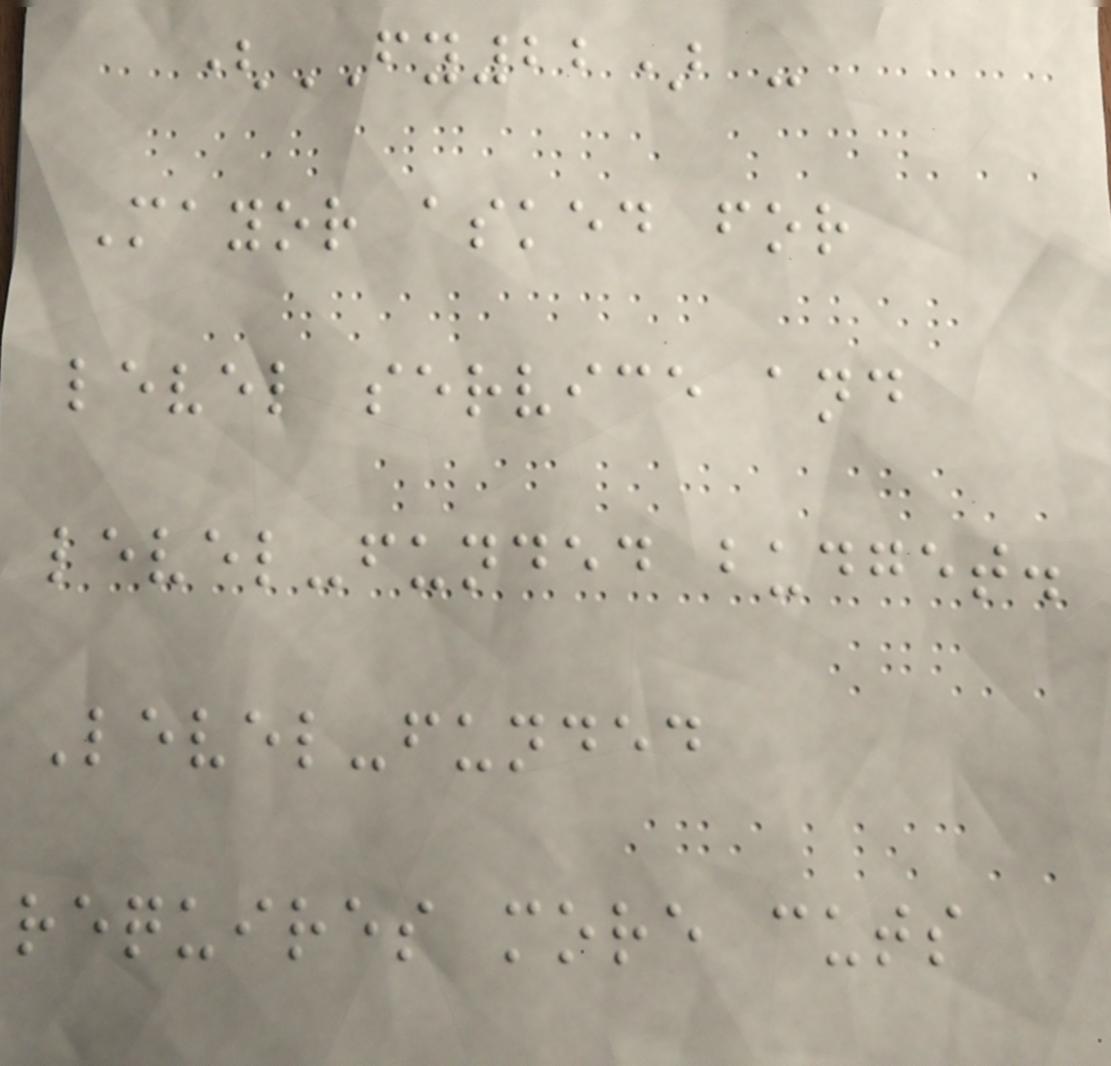(FY22) -
Mayor asked for
level service and
level-funded budget.
Level-funded
requires more cuts
